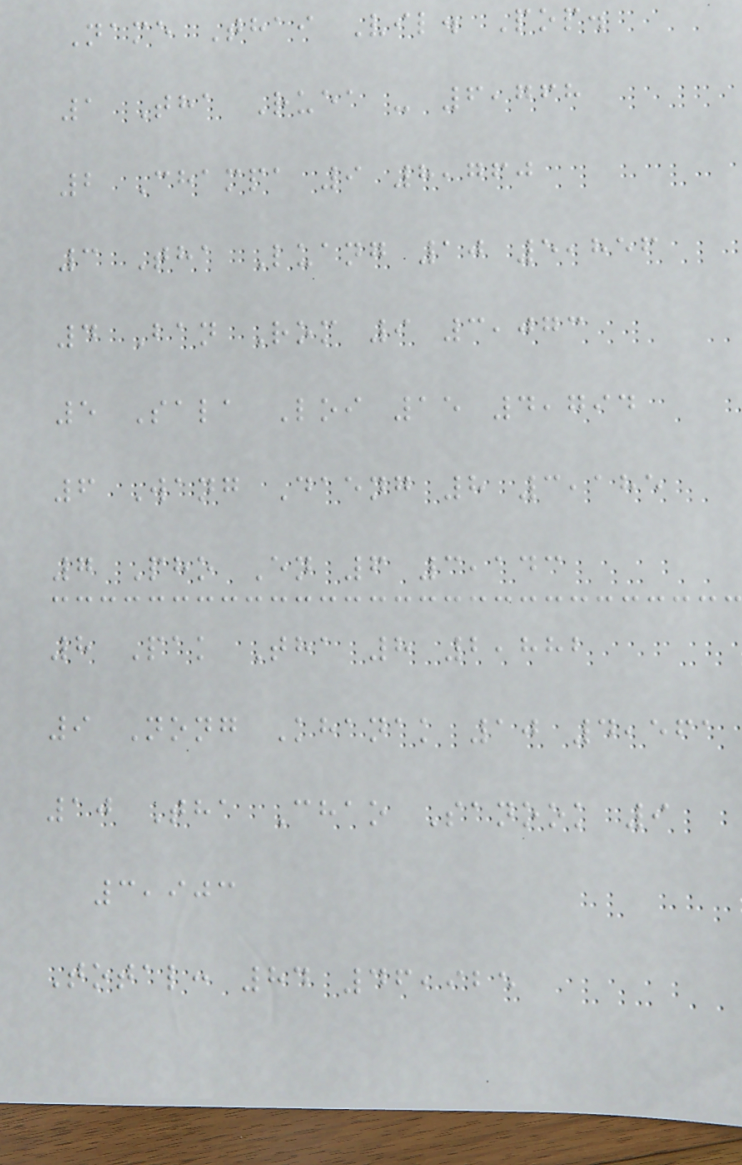Name Thai Vil. Pop.
1 Tha Ruea - 6,768
2 Champa 9 8,760
3 Tha Luang 10 5,856
4 Ban Rom 9 3,073
5 Sala Loi 15 4,794
6 Wang Daeng 8 3,185
7 Pho En 6 3,143
8 Pak Tha 8 2,882
9 Nong Khanak 10 4,561
10 Tha Chao Sanook 9
3,903
Total: 84 46,925
